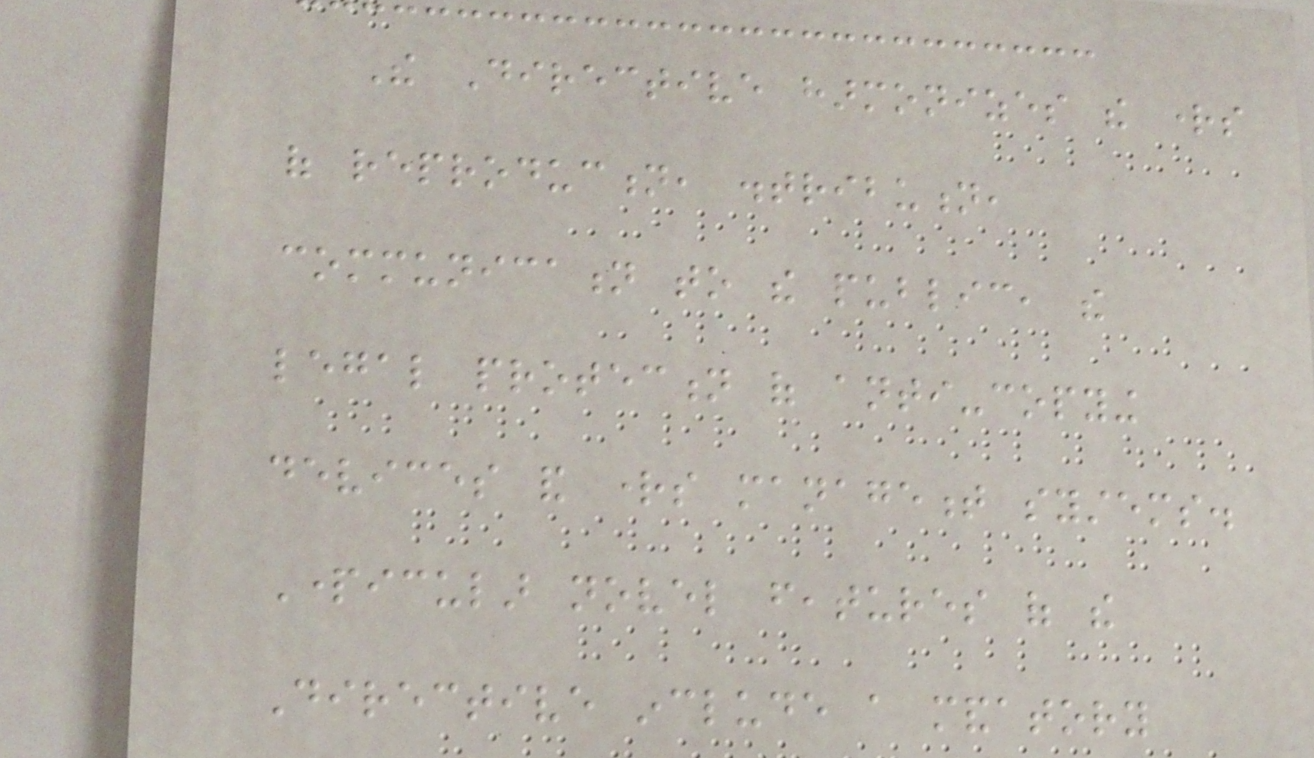The Directive harmonizes the rights
of reproduction, distribution,
communication to the public, the
legal protection of anti-copying
devices and rights management systems.
Particular novel features of the
Directive include a mandatory
